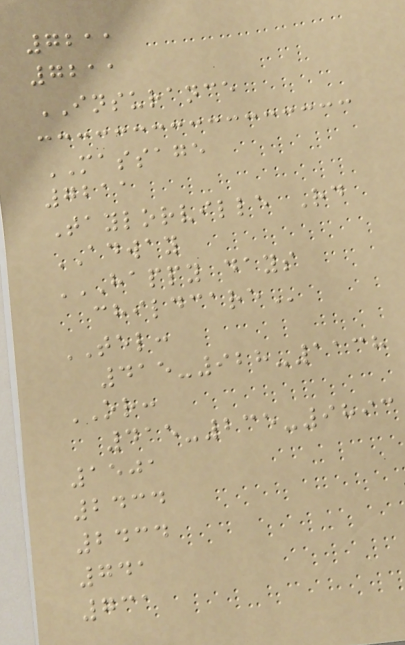7211
7211
INSURANCE
MASSAGE
7211
Taylorville Rd
ADWAY
HAPPY DAYS
CHILDCARE
TEL:
415-928-1138
OR:
415-235-9893
1501
2434
2434
741
731
